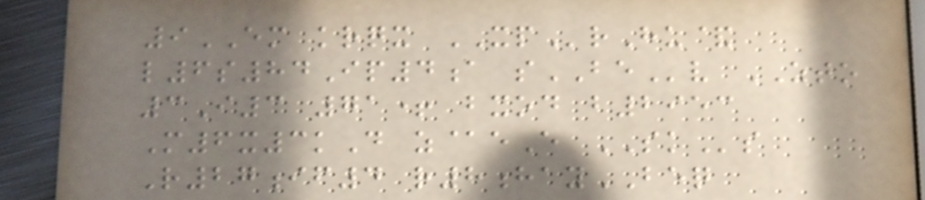9EM krqx XPrHu&
l6s84Ip4a sBEv ZTO
3I3 71+ bxod b2953
M6x3kD z@eE SKs
R27if4 r8hayBEQ
